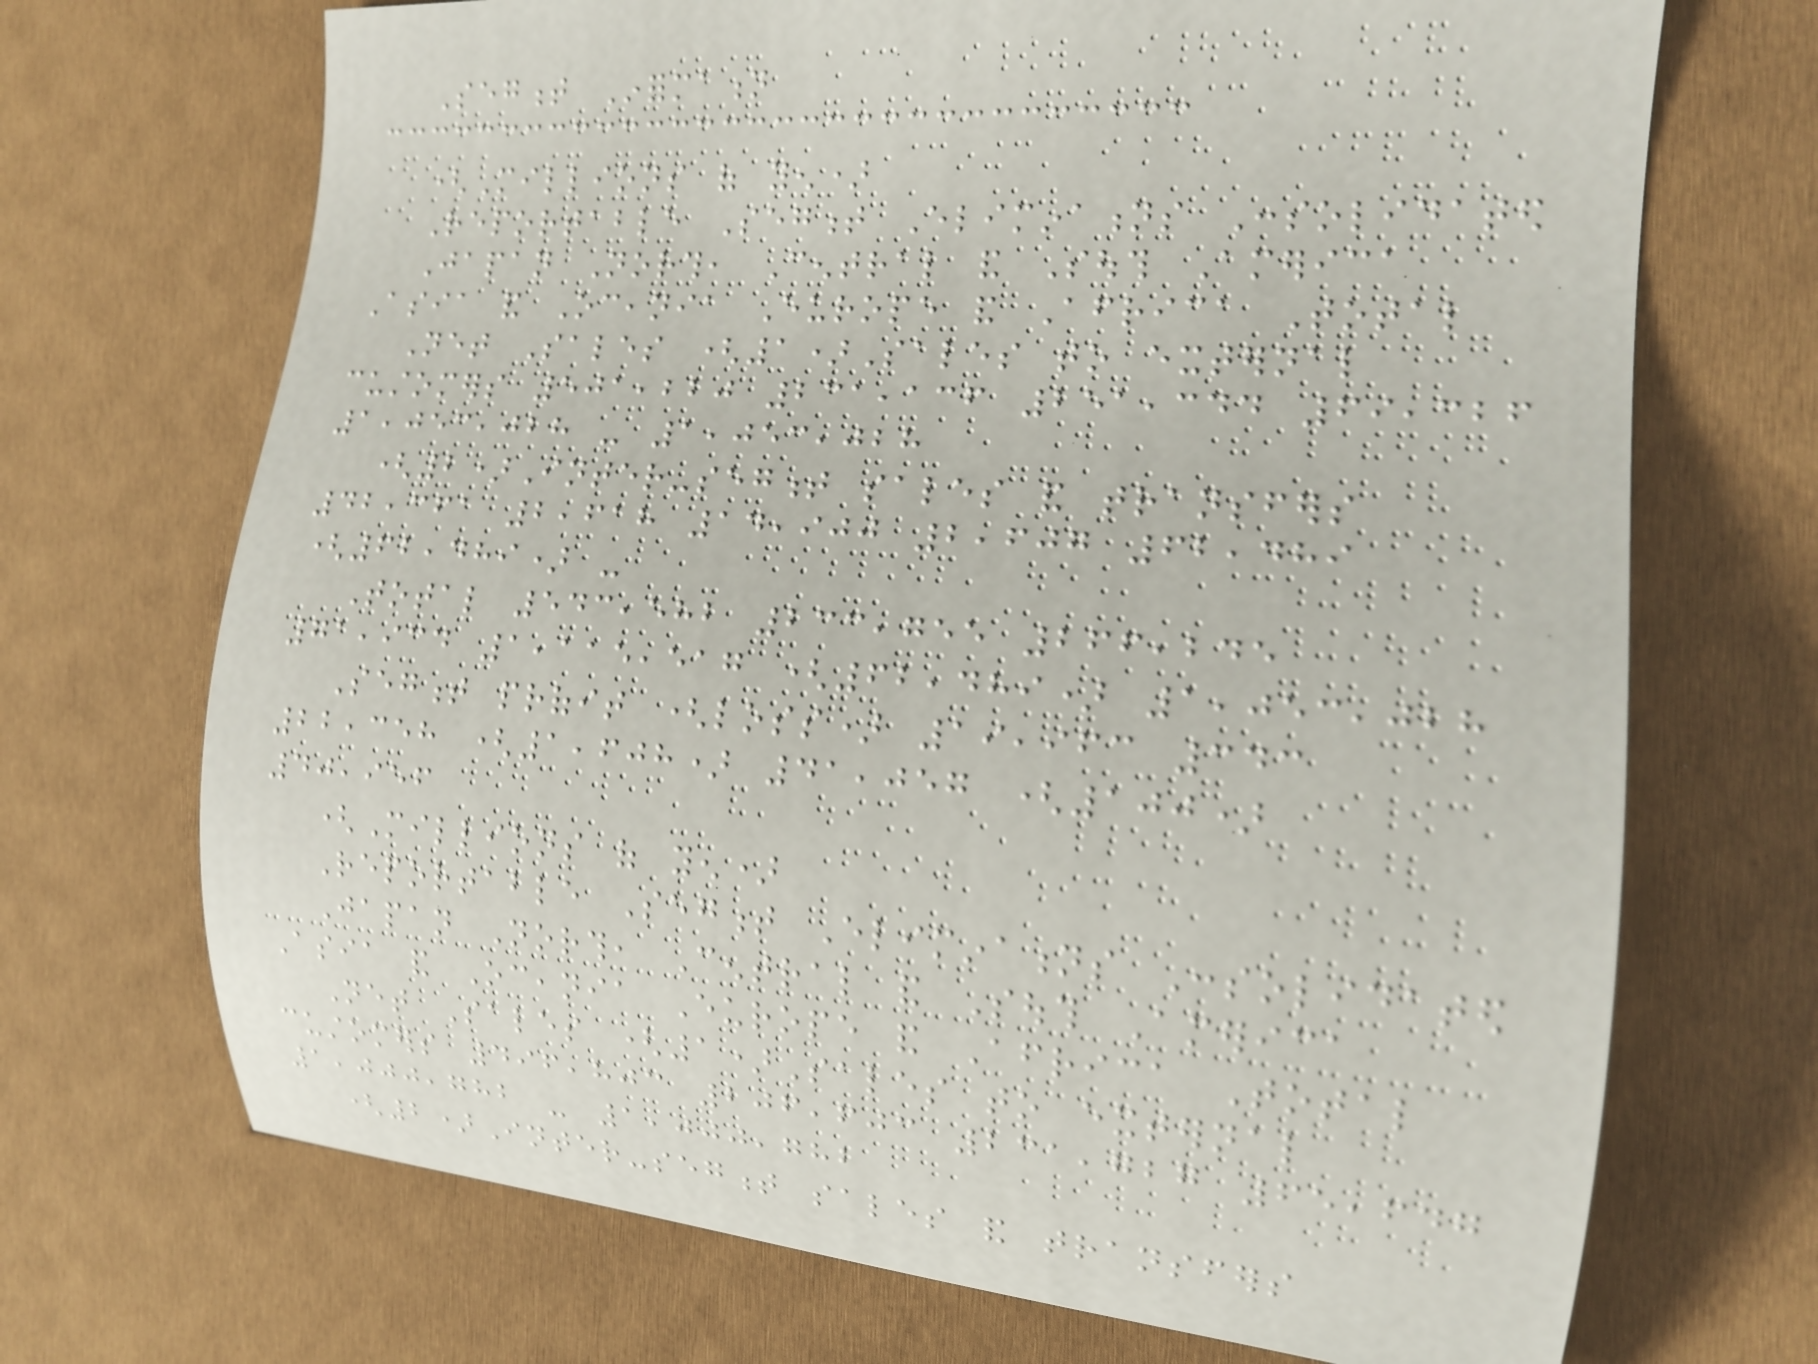Segment Information
(Millions of yen)
Reportable Segment Eliminations Consolidated
Japan North, Central and South America
Asia and Oceania Europe and Africa Total
Net Sales (1)Sales to external
customers 501,220 231,136 251,344 69,326
1,053,028 - 1,053,028
(2)Inter-segment sales and transfers
42,361 2,618 14,900 2,607 62,489
(62,489) -
Total 543,582 233,755 266,245
71,934 1,115,517 (62,489) 1,053,028
Segment profit (loss) 19,963 343
22,358 (1,608) 41,057 (100)
40,956
(Millions of yen)
Reportable Segment Eliminations Consolidated
Japan North, Central and South America
Asia and Oceania Europe and Africa Total
Net Sales (1)Sales to external
customers 496,803 206,603 231,727 65,647
1,000,782 - 1,000,782
(2)Inter-segment sales and transfers
